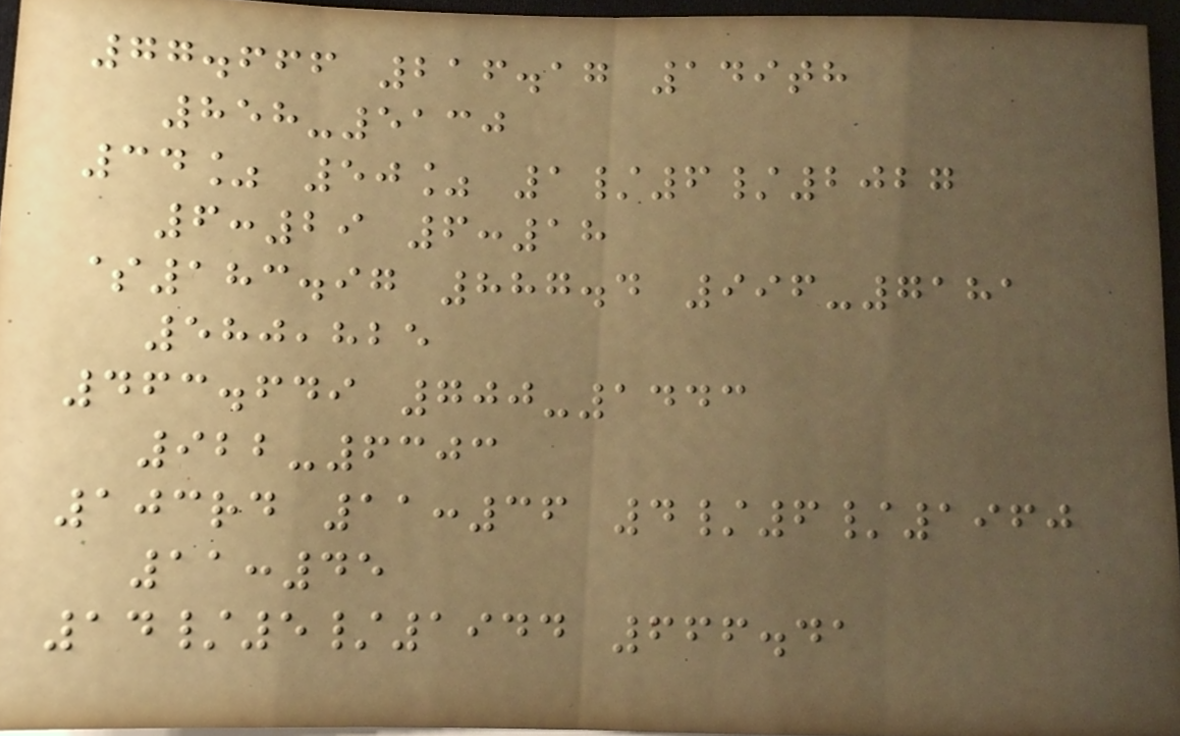77.666 216.17 149th
858-5130
34% 50% 1/6/2027
6:29 6:18
$183.97 887.4 996-7181
580,825
463.649 700-1443
922-6303
103rd 11:36 4/6/1960
11:45
14/5/1944 666.41
